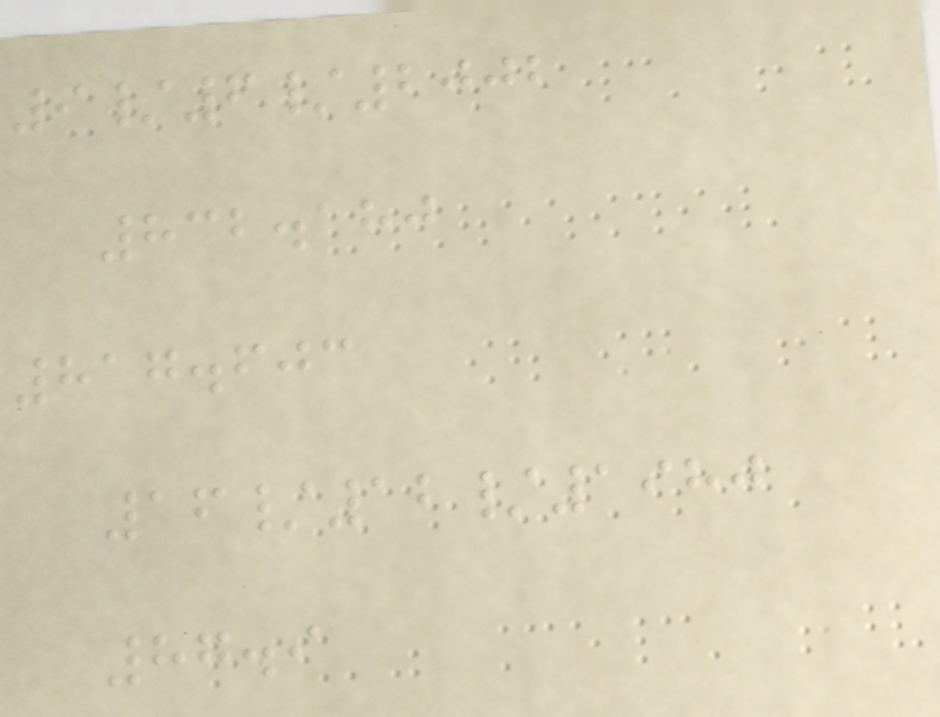9/6/2002
832.180
817.603
16/12/1980
87.9
